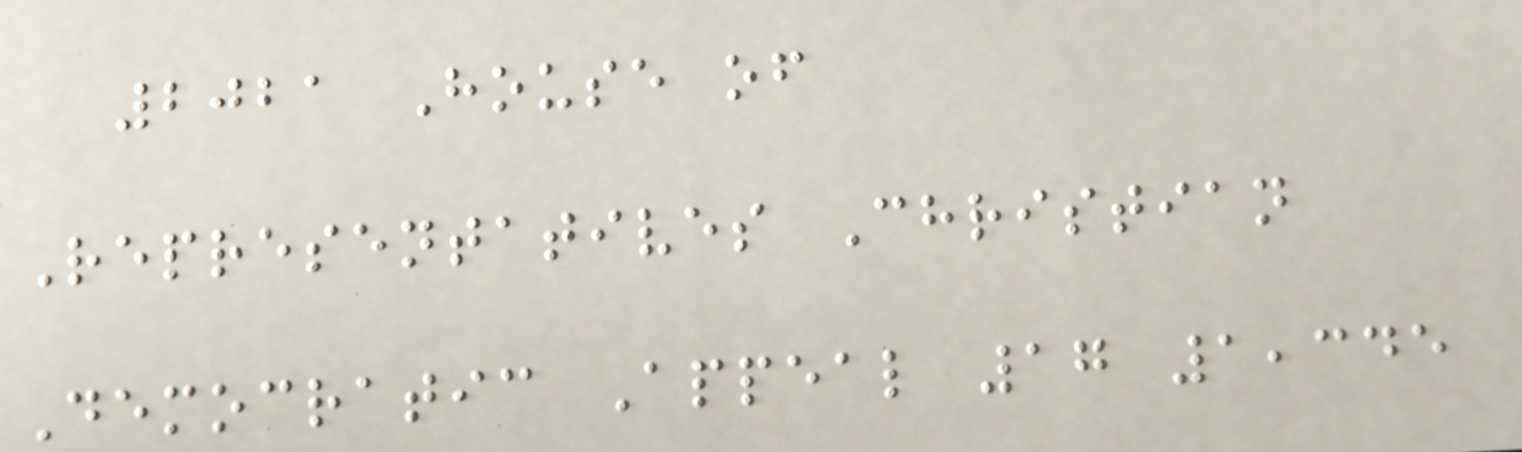2021 House of
Representatives Christian
Democratic Appeal 17 1,345
